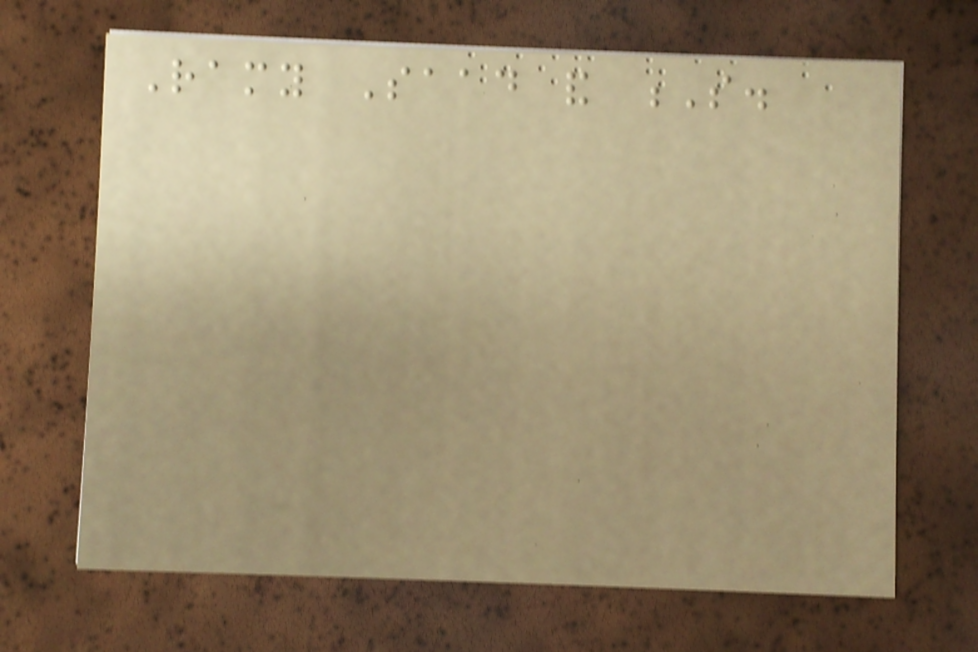Ramy Saad and S.
